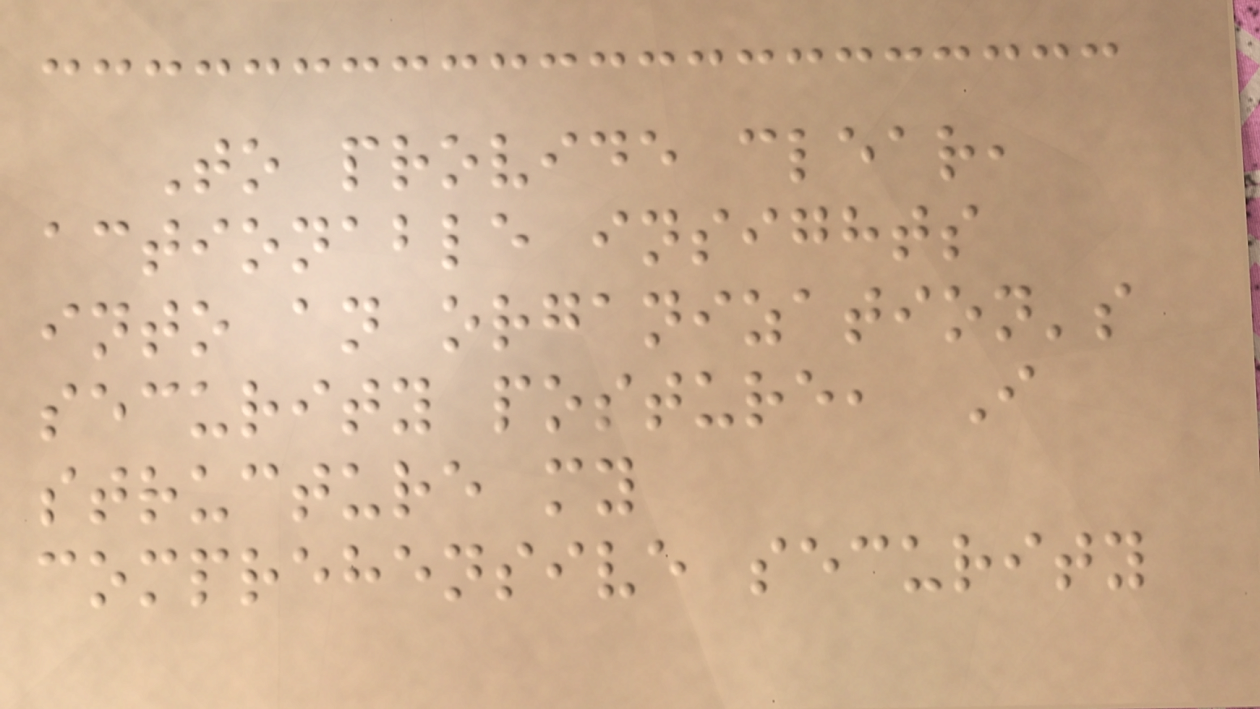To provide clear,
actionable insights
into an organization's
security posture, I
structure my
comprehensive security
